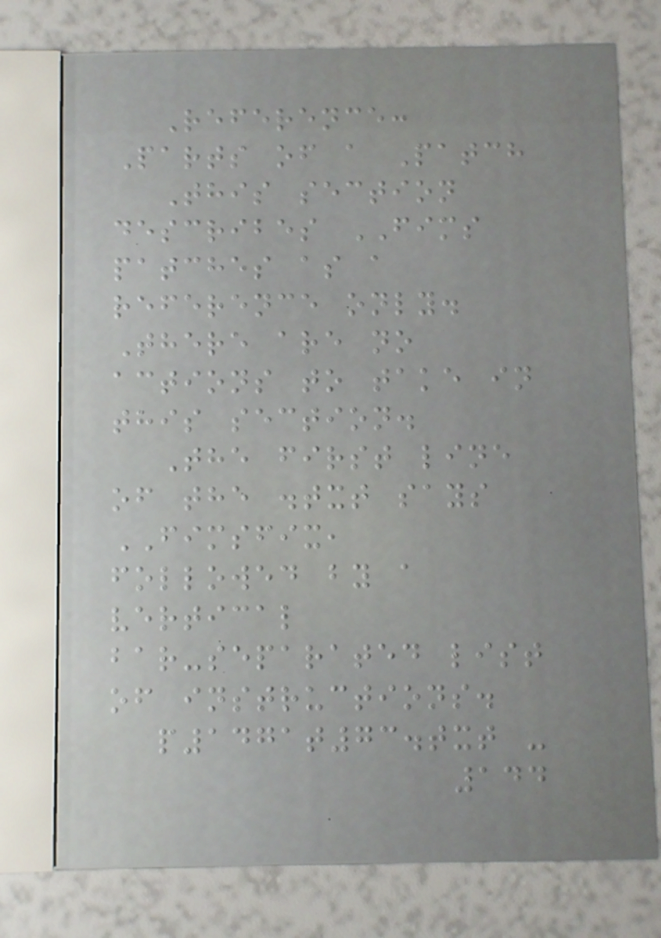Reference:
Parts of a Patch
This section
describes FIMS
patches as a
reference only.
There are no
actions to take in
this section.
The first line
of the .txt says
FIMSFIX,
followed by a
vertical
bar-separated list
of instructions.
p1471t73.txt -
144
